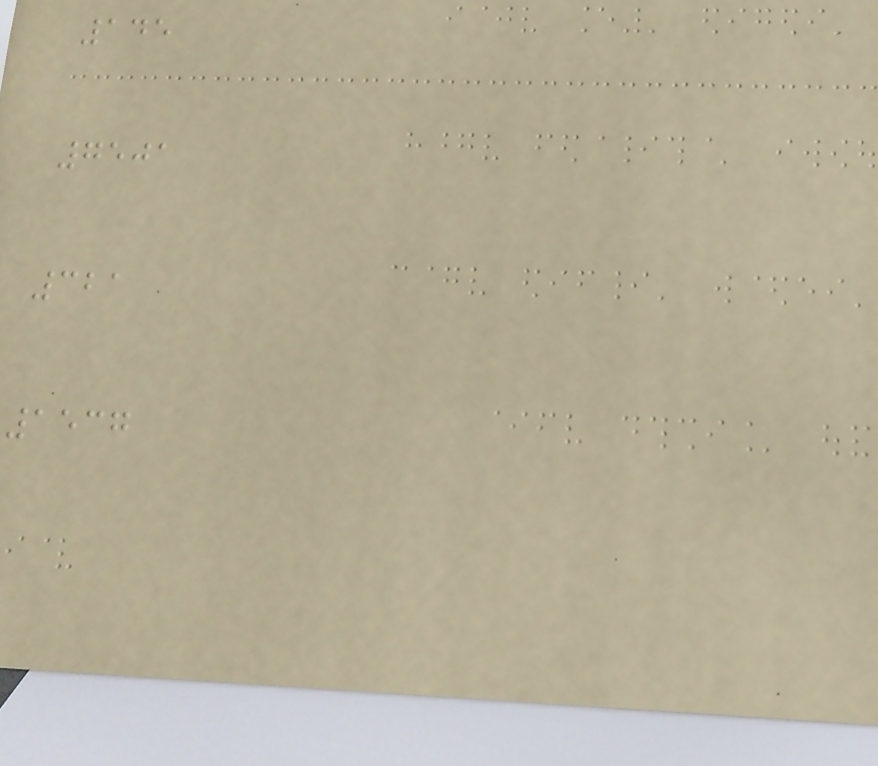145
7501
321
1537
